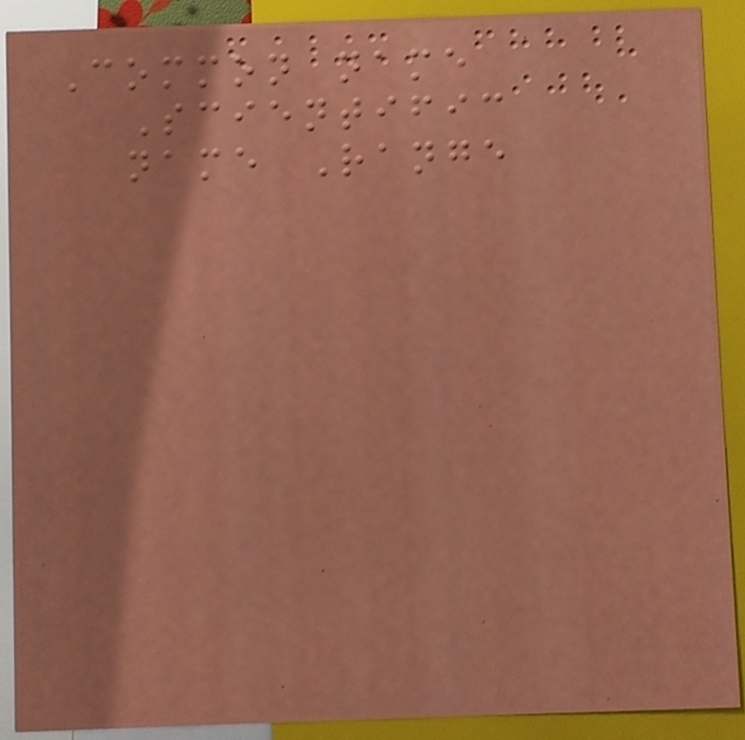Common name
Scientific
name Range
